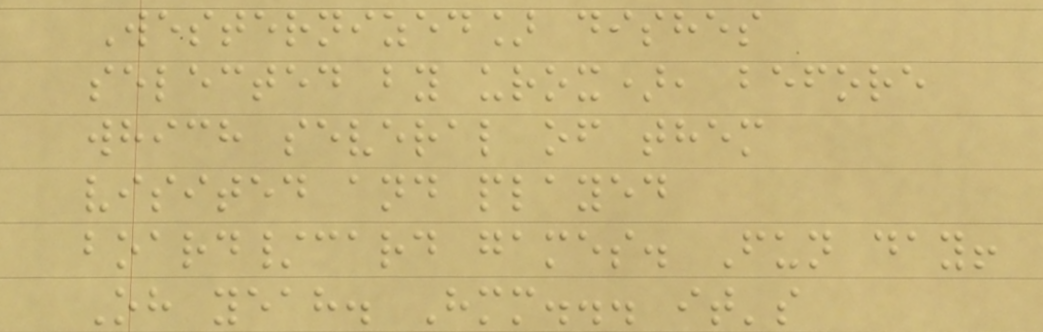Westernized] dishes
selected by urox), before
which several of them
visited and played
board/card games. Fun day!
Oh yeah. Hmm... it's
